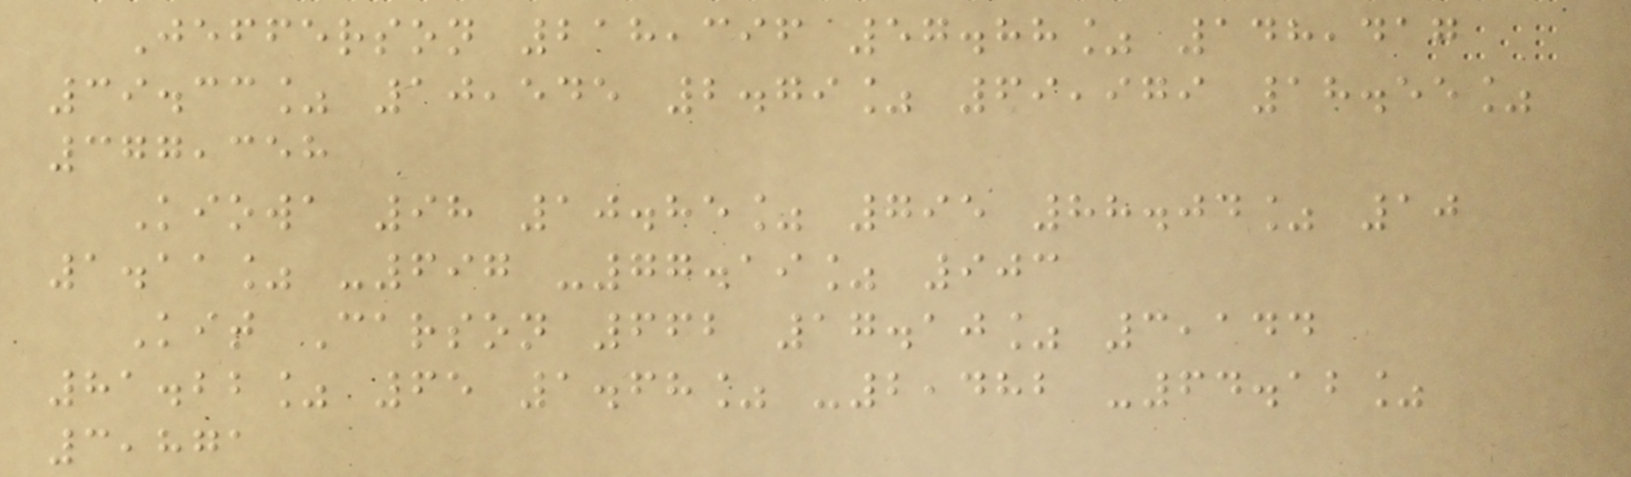Jefferson 218,396 57.88% 148,417
39.33% 10,545 2.79% 69,979 18.55%
377,358
Kiowa 98 10.85% 795 88.04% 10
1.11% -697 -77.19% 903
Kit Carson 662 17.10% 3,144
81.22% 65 1.68% -2,482 -64.12%
3,871
